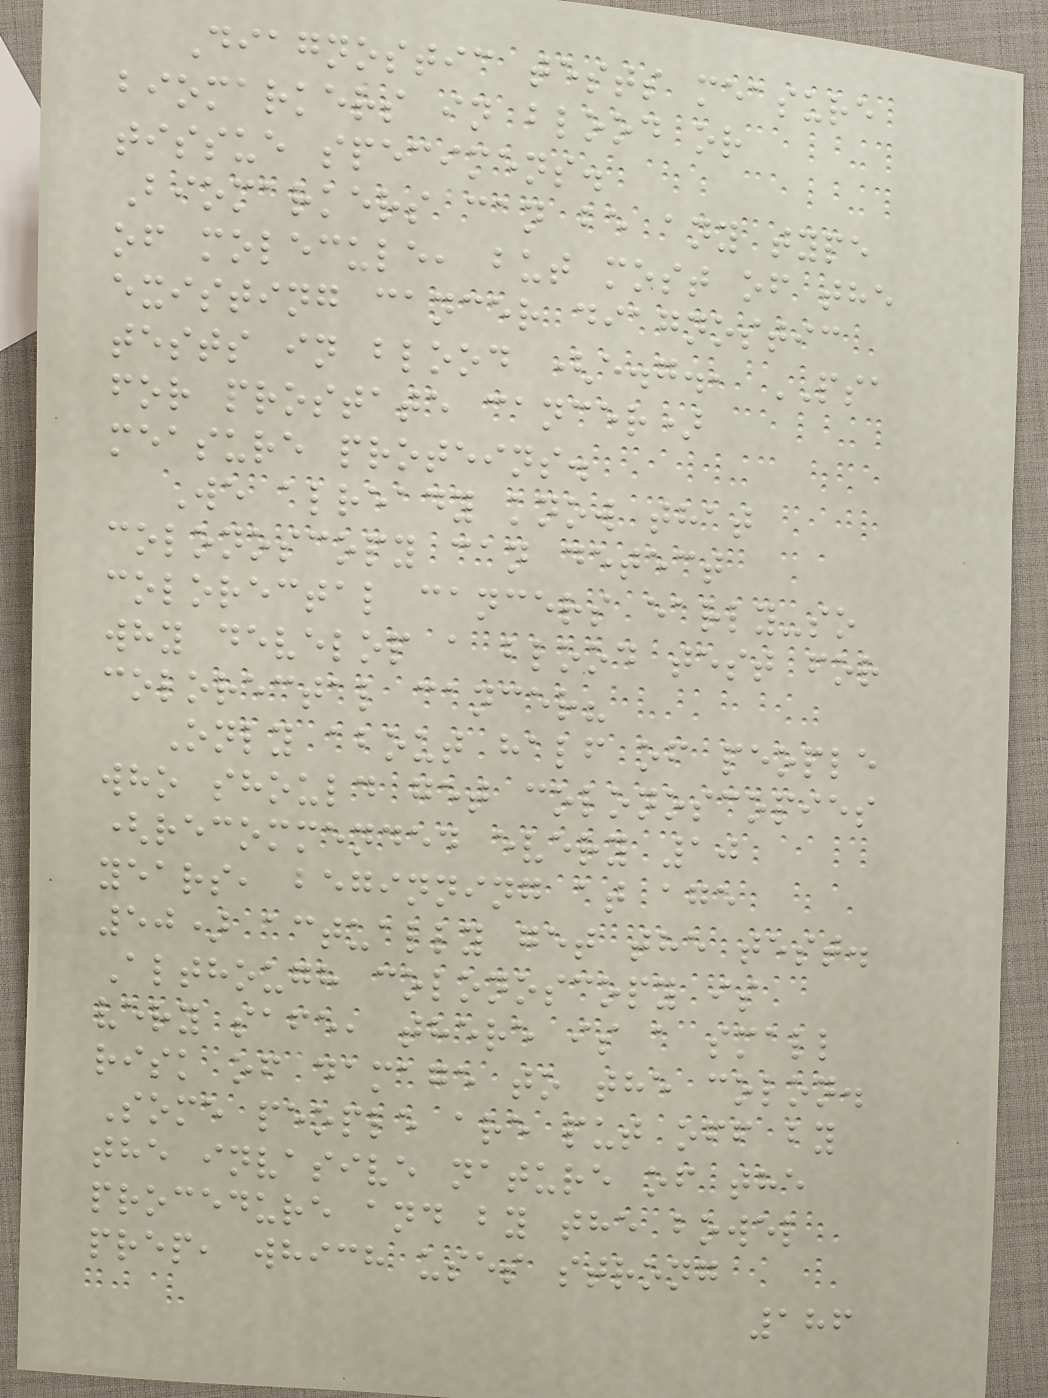Diagnostic tests measure
biomarkers in blood or
tissue specimens.
Biomarkers can be any type
of molecule, but most of the
existing cancer diagnostic
tests in blood (e.g., PSA
for prostate cancer)
measure proteins.
We already know that
colonoscopy can detect
colorectal cancers early-so
why develop a blood test for
colorectal cancer?
Only about half of people
who should get colonoscopies
(recommended every 10
years, beginning at age
50) actually get the test.
Although colonoscopy is
very safe, there is a small
risk of damage to the colon.
Some people are put off by
the invasive nature of the
procedure and by the bowel
prep, which uses strong
186
